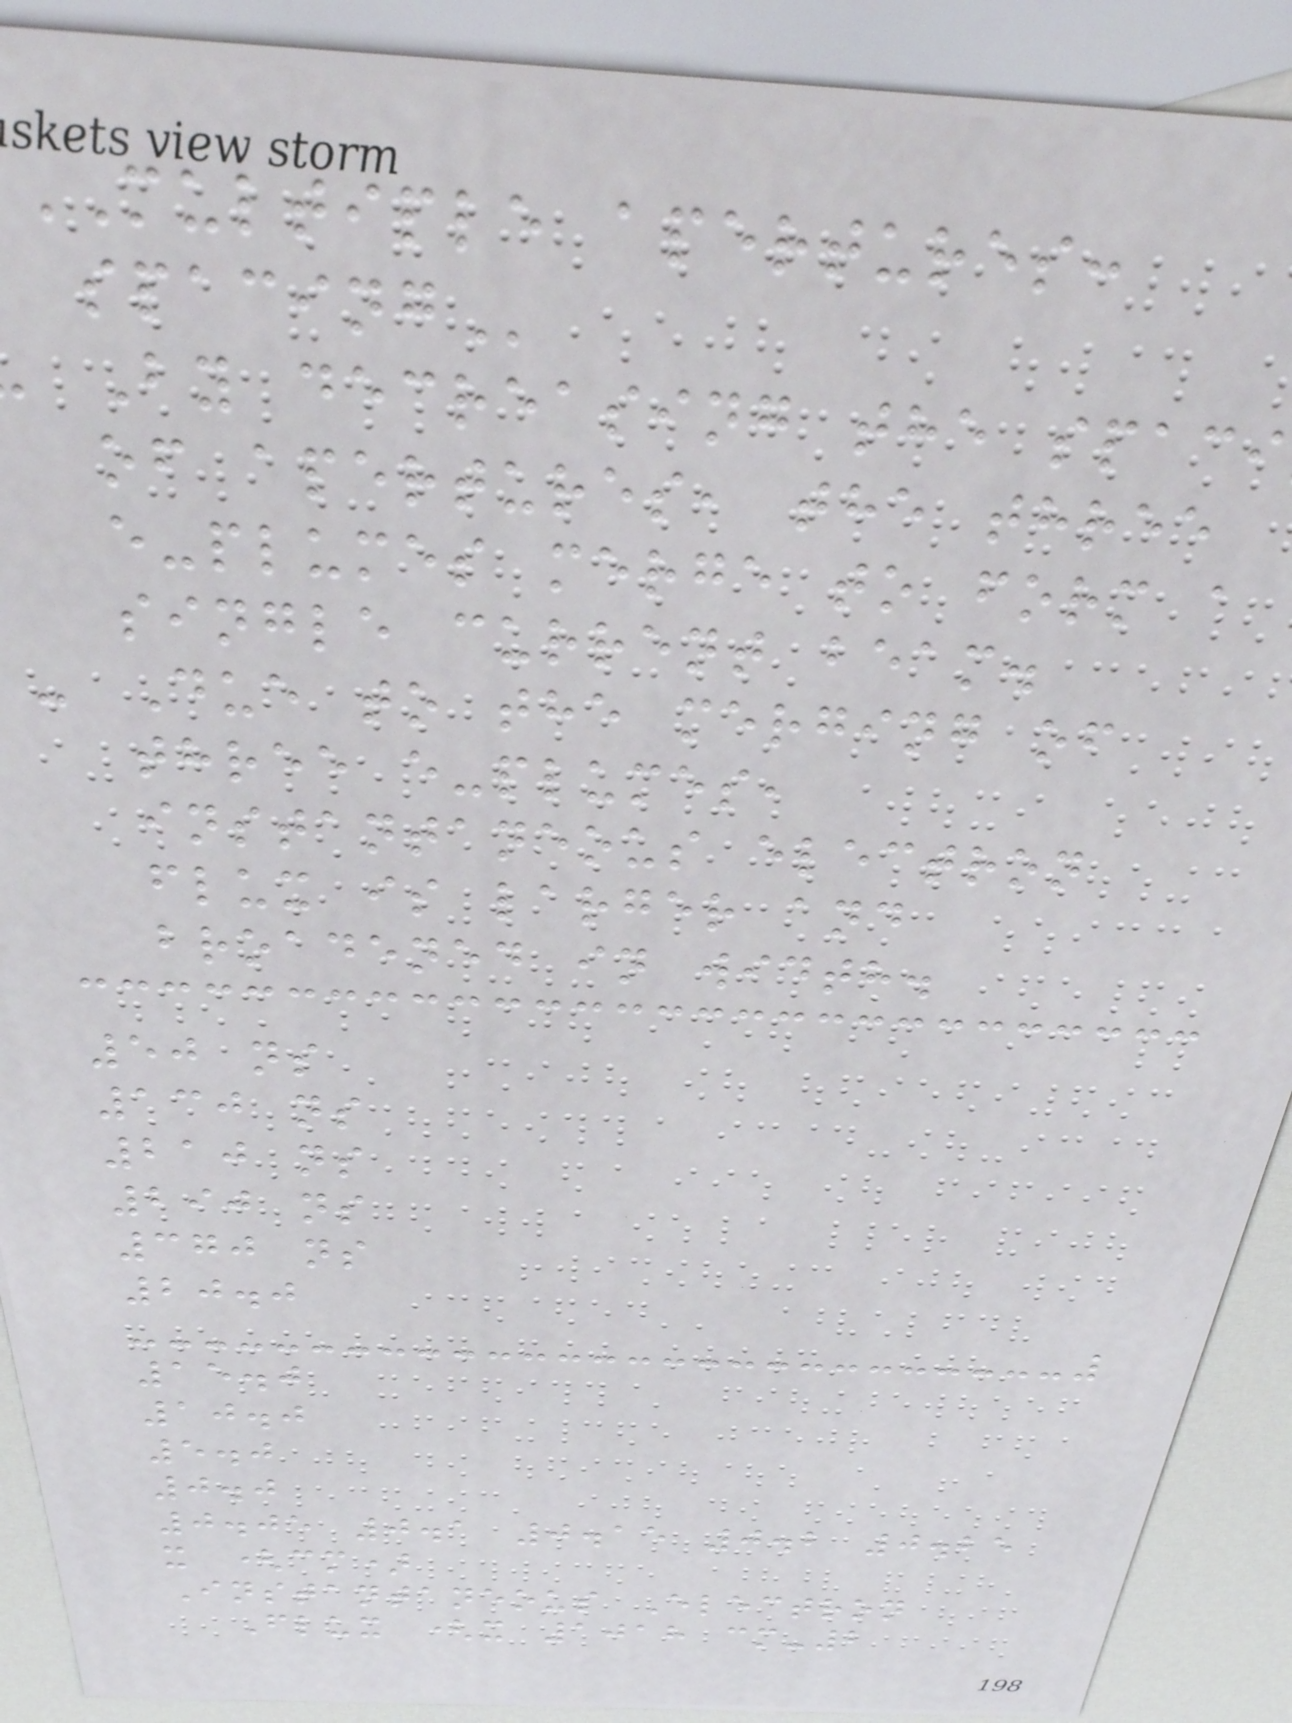MULTIPLE apertures:
By decreasing the spaci
of apertures, the three
e-plumes merge to form a
single current beam.
- Due to the merging of
three e-plumes,
instantaneous electron
flux is larger and
broadened in width.
50 ns
130 ns
210 ns
290 ns
370 ns
20.0
15.0
10.0
5.0
0.0
0.05 0.1 0.15 0.2 0.25
x (cm)
Instantaneous Electron
Flux (x 1018 cm-2
